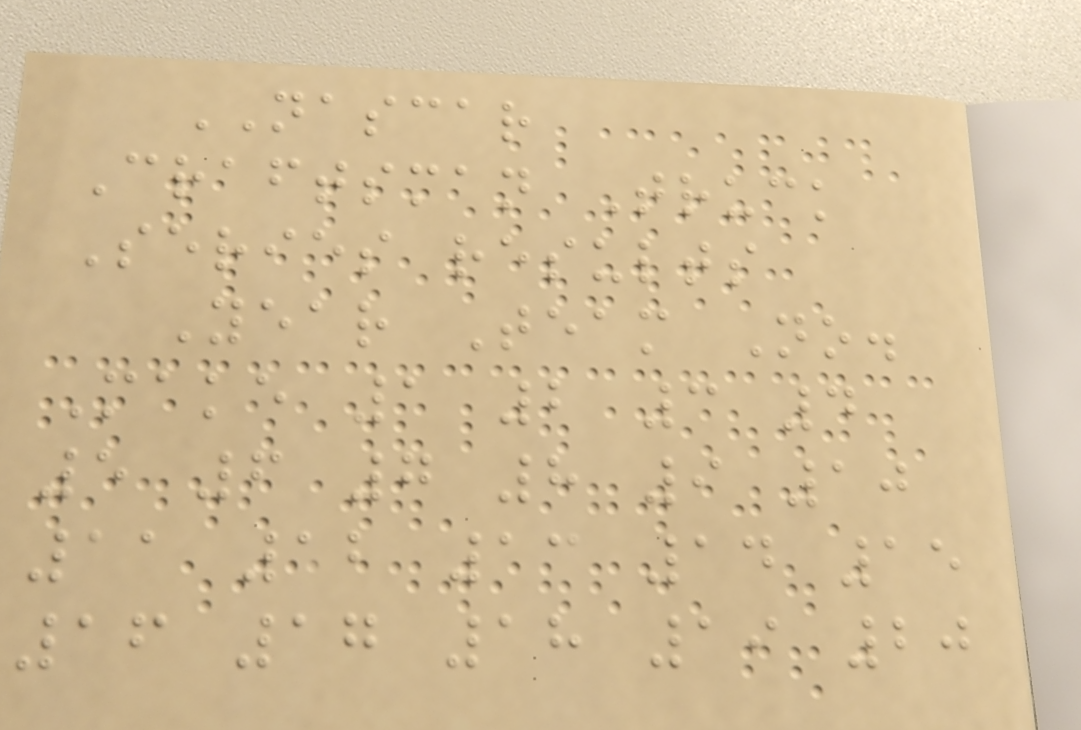NASCAR
Craftsman Truck
Series results
Year Team No.
Make 1 2 3 4
5 6 7 8 9 10
11 12 13 14 15
16 17 18 19 20
